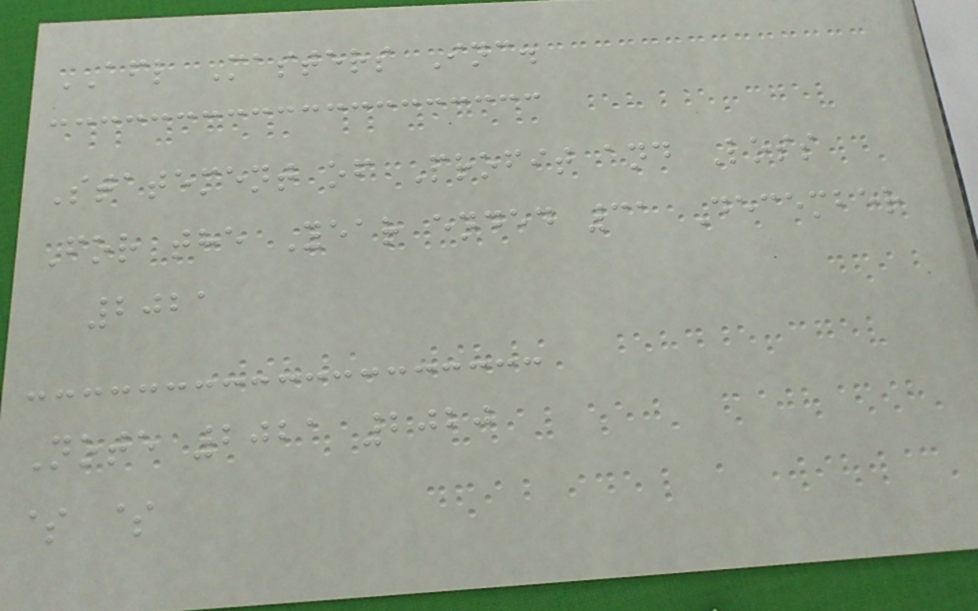AFL Masters Inc.
Statement of Profit and Loss
For the Year ended 31 December
2021
Note 2021 2020
$ $
